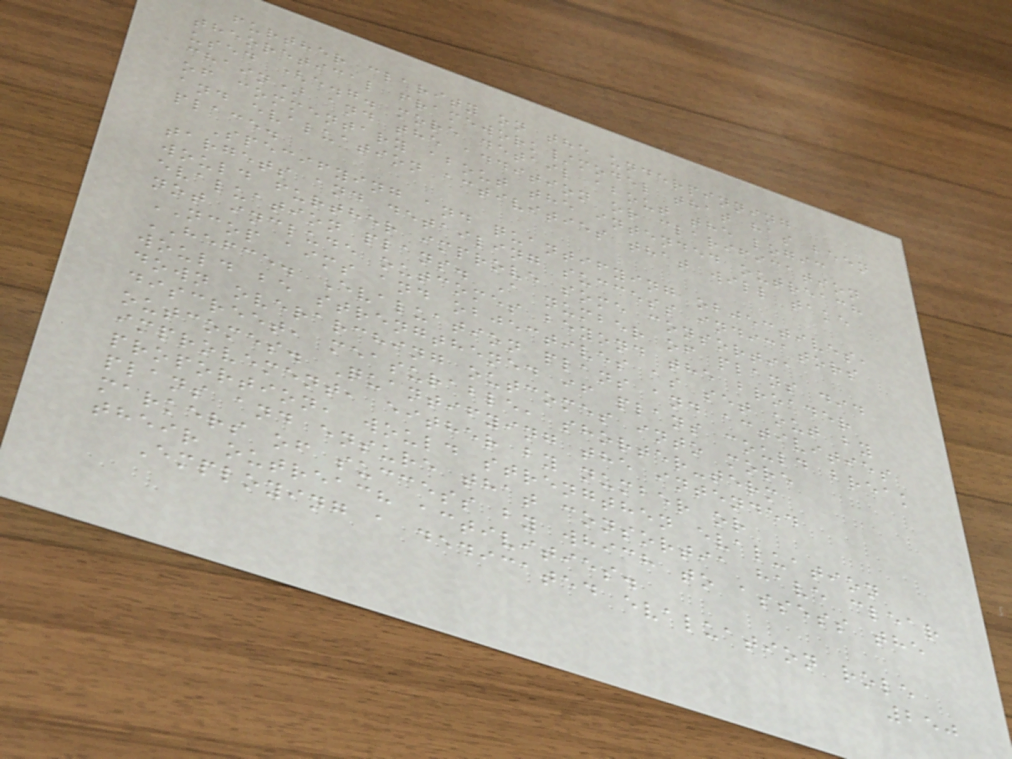further clarity on the underpinning
theoretical framework/model that has been
used (e.g. more detail about the logic
chain) and the addition or clarification
of commentary about the intended outreach
and evaluation activities that will take
place.
Specifying and quantifying objectives,
targets and detailing success indicators
would further improve some consortia
evaluation plans. A number of plans did
not include outcomes beyond the broader
NCOP aims and objectives as set out by
HEFCE. Evaluation plans and activities
would be strengthened if plans could break
down overarching outcomes into more
discreet, measurable, shorter-term
outcomes. Quantifying the intended
improvement, either by number or
proportion, would strengthen evaluation
plans and ensure that consortia have clear
markers of success by which to assess the
their outreach activities.
Employing a dedicated evaluation role
250
